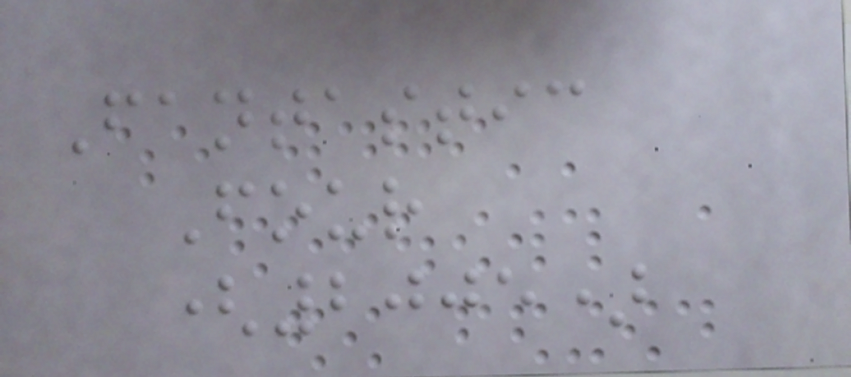Fantastic
Four
(2005)
